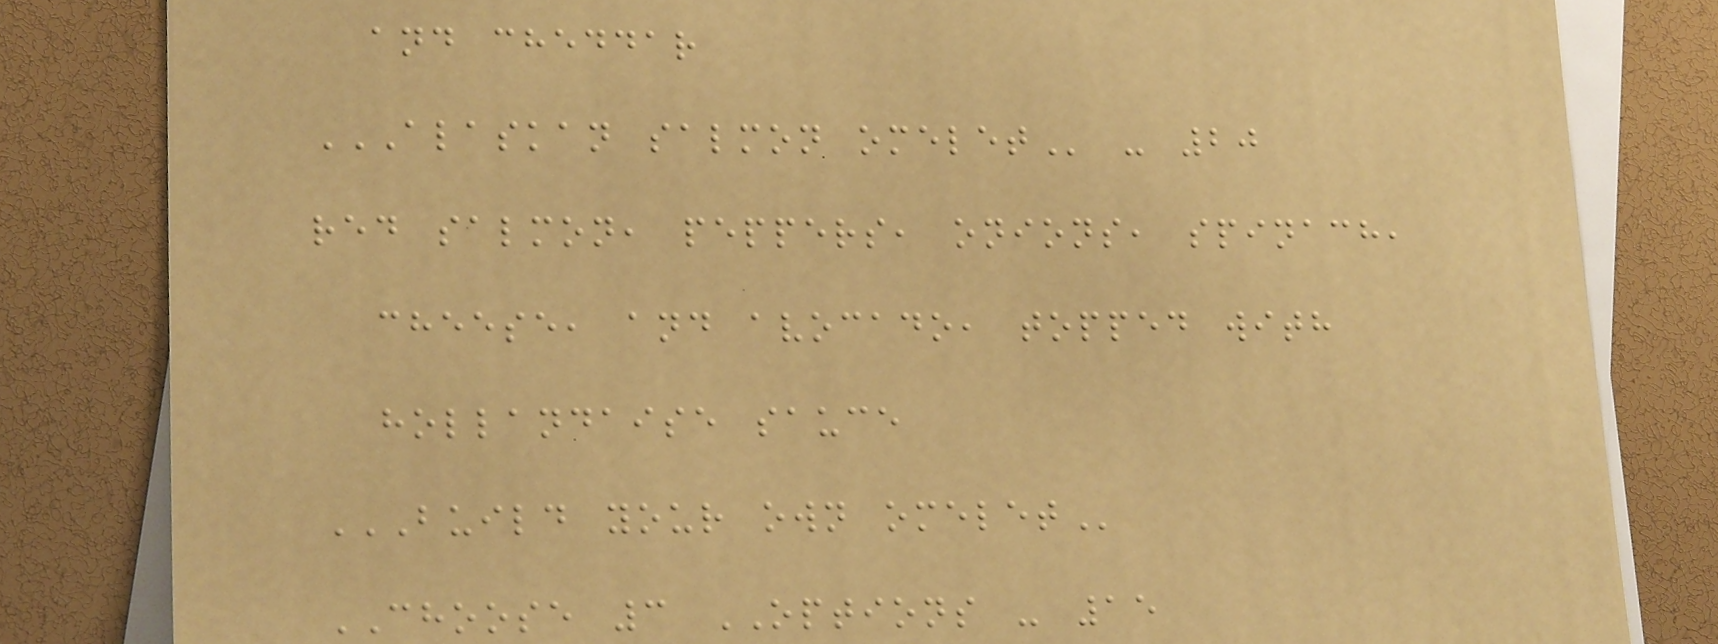and cheddar
ALASKAN SALMON OMELET - 20
red salmon, peppers, onions, spinach,
cheese, and avocado, topped with
hollandaise sauce
BUILD YOUR OWN OMELET
CHOOSE 3 OPTIONS - 15
